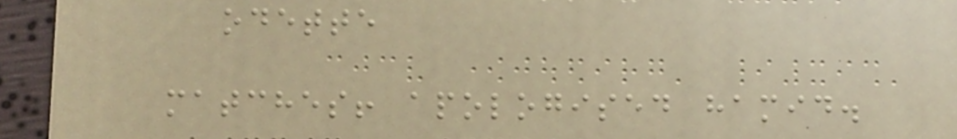odette
matches! apologised hamid.
